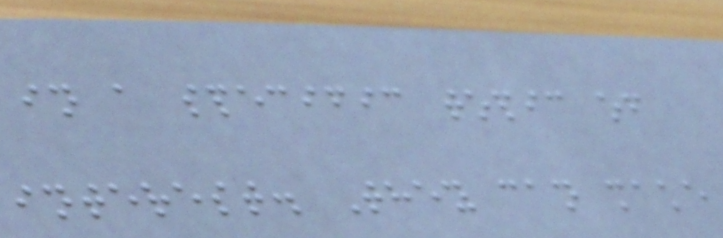in a specific topic of
interest. They can make
